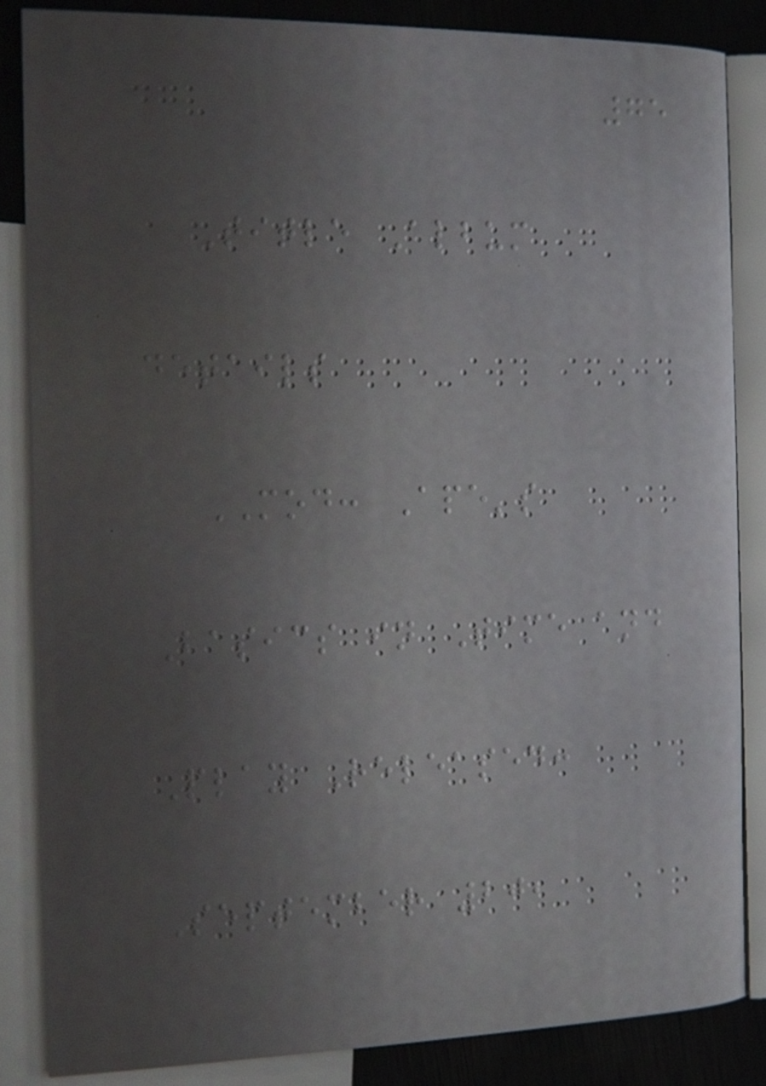75
Title Album
details
MOD: Ape's
Basics in Time and
Play Released:
September 20,
